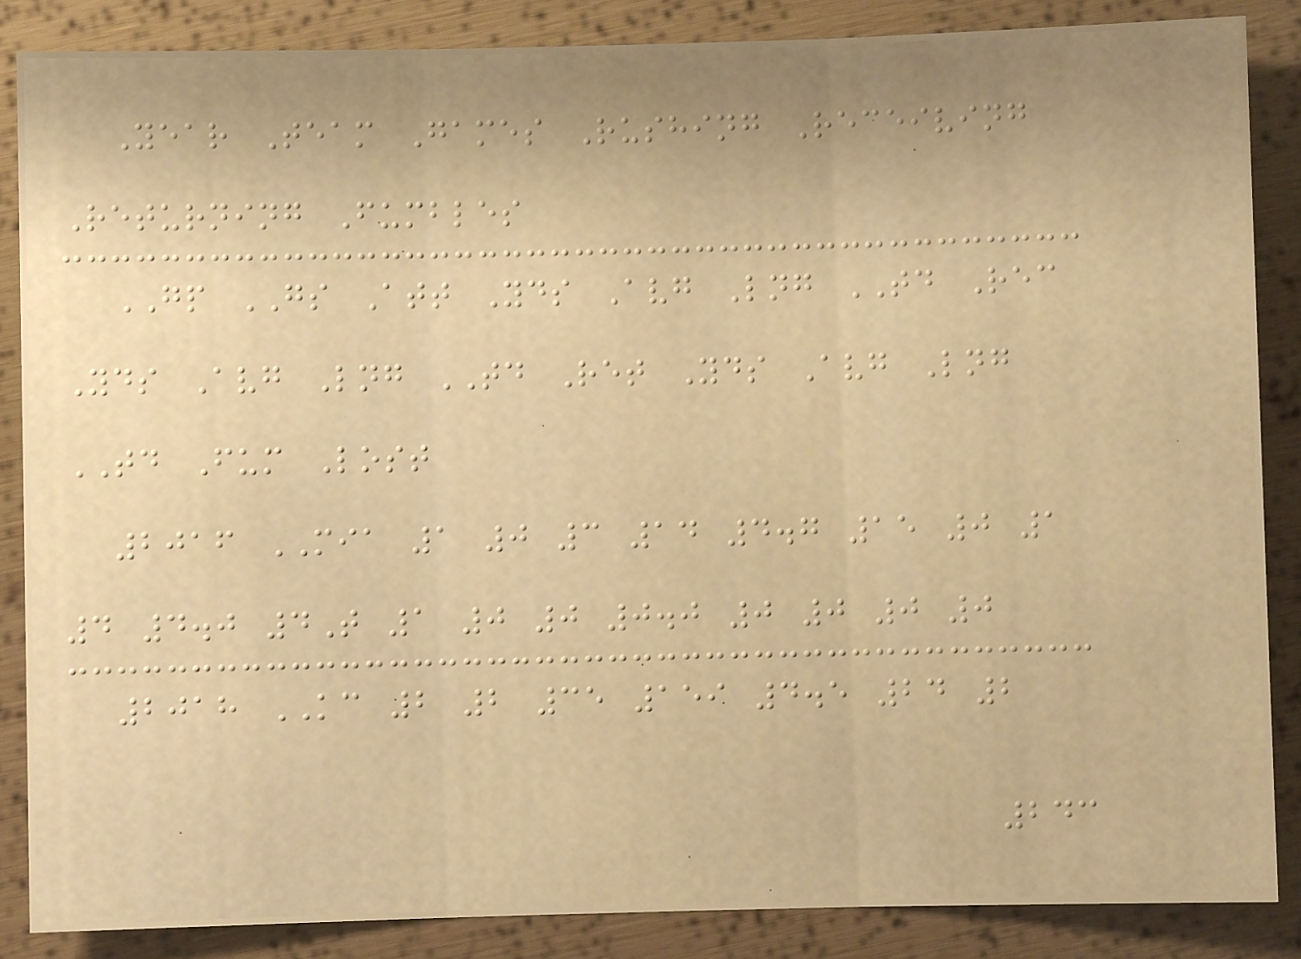Year Team Games Rushing Receiving
Returning Fumbles
GP GS Att Yds Avg Lng TD Rec
Yds Avg Lng TD Ret Yds Avg Lng
TD Fum Lost
2016 MIA 1 0 3 14 4.7 15 0 1
4 4.0 4T 1 0 0 0.0 0 0 0 0
2018 KC 2 2 35 159 4.5 24 2
243
